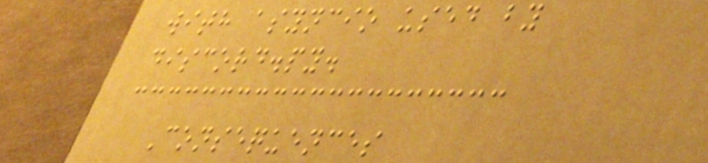with asyncio used by
discord.py.
Consequences
